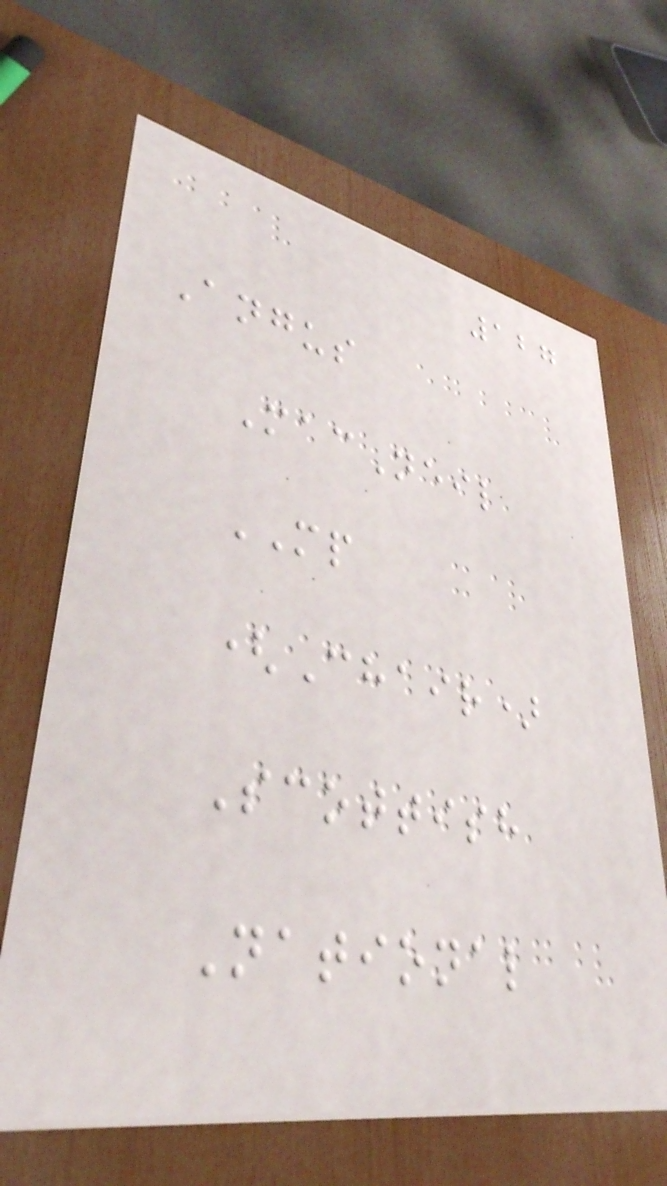127
Angus
MacNeil
MP
(Chair)
Scottish
National
